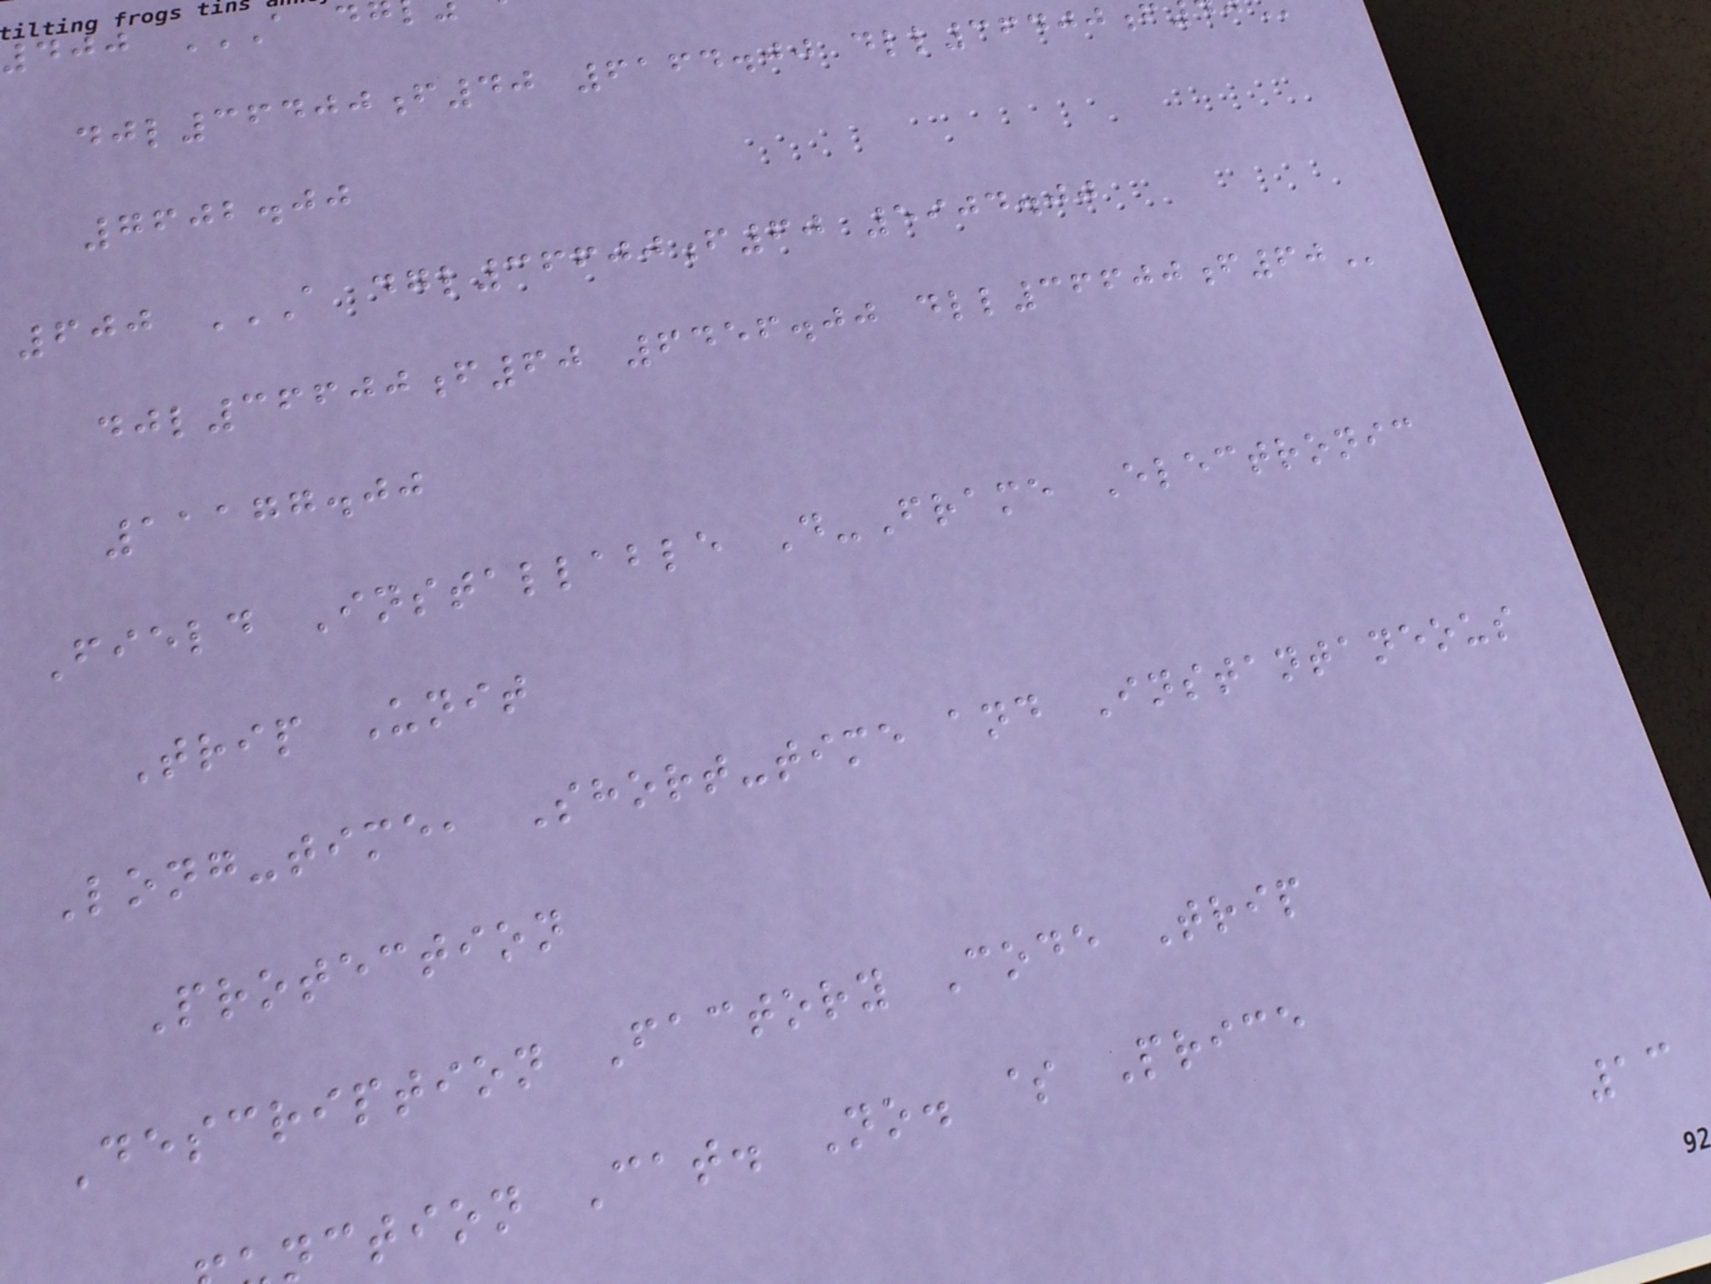djl36400f40 6164.00
7602.00
600 A DGL36600F60 5904.00
djl36600f60 6456.00
11177.00
Field Installable D-Frame Electronic
Trip Unit
Long-time, Short-time and Instantaneous
Protection
Description Factory Code Trip
nction Cat. No. $ Price
13
